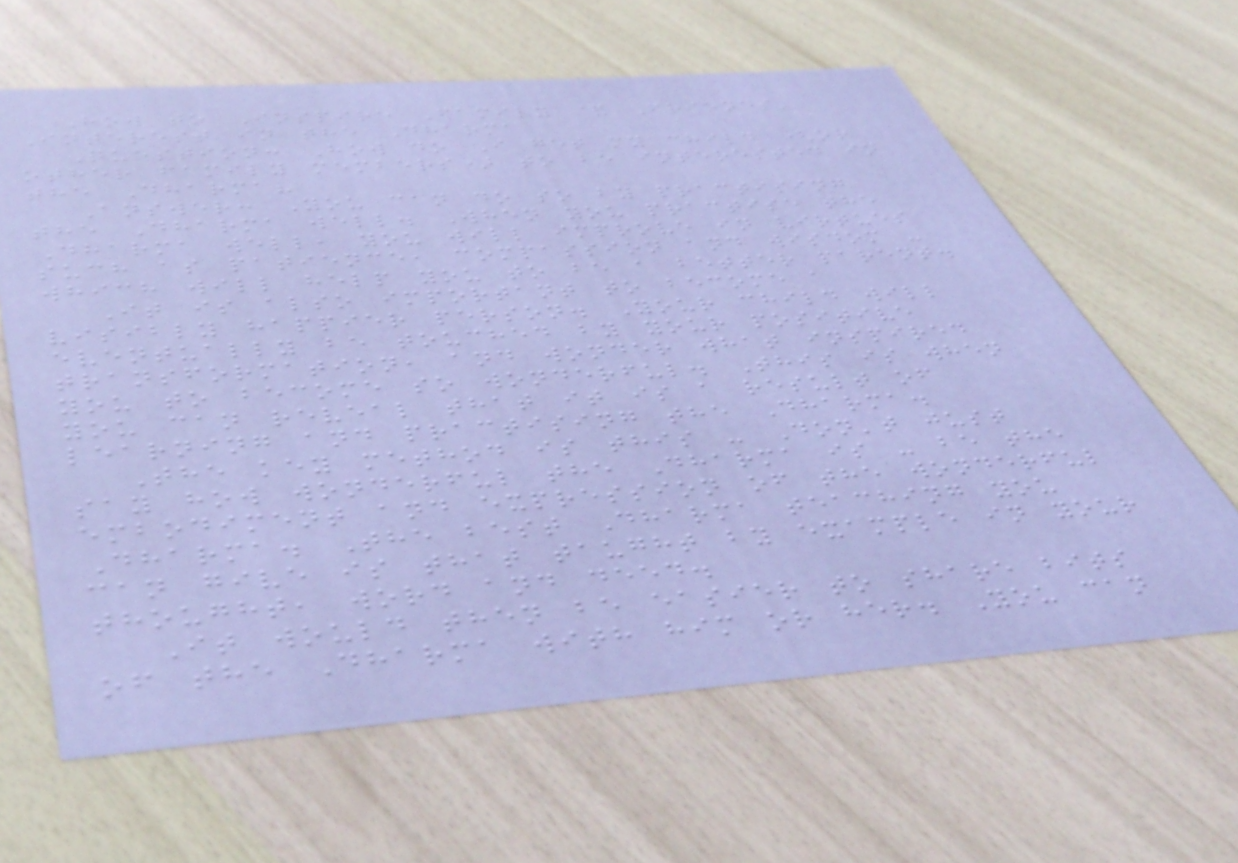How to Inspire Family & Friends'
Interest in the Dharma
Question: How do I get my child (or
other family members) to be interested in
the Dharma?
Answer: You can do so by practising
the Dharma well. When you practise the
Dharma well, you will improve in virtues
such as patience, compassion and wisdom -
which will help you to be a better parent.
It is also important to become a
visibly happier person. Your child will
eventually be touched by your positive
transformation, and wonder what inspired
you to become so wonderful. This is when
you can reveal that it is a result of
learning and practising the Dharma.
The key method is this - Don't just
say how wonderful the Dharma is - be the
embodiment and expression of the wonderful
Dharma. The best Dharma teaching you
can give is that taught by example in your
thought, word and deed.
It would then be easier to share bits
of the Dharma with him or her. You can
